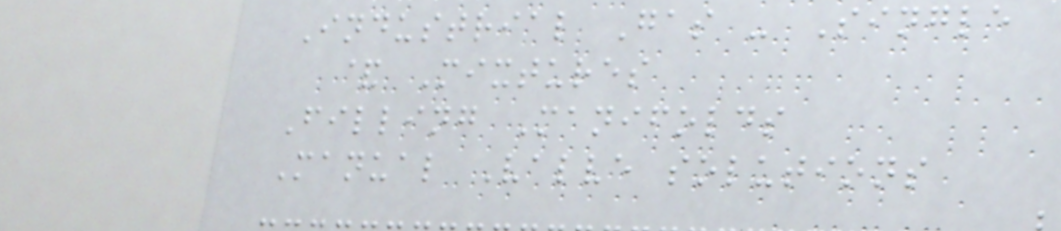Industrial Gas - Single
& Mixtures
Filling Manifolds
Manual Valve solutions
